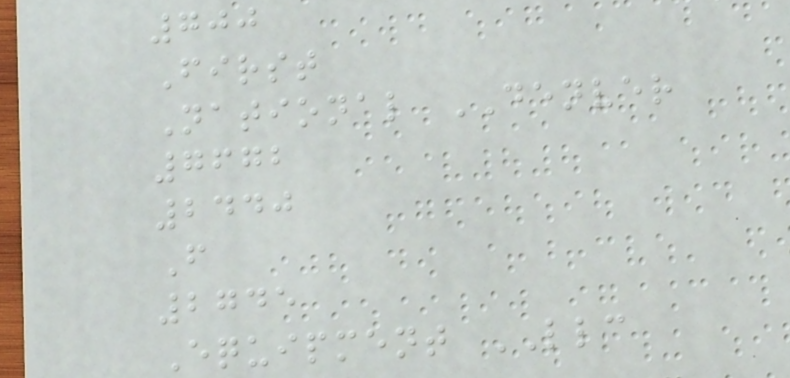700
First
National DENVER
7672
2440
F
2745
Equipment LLC
